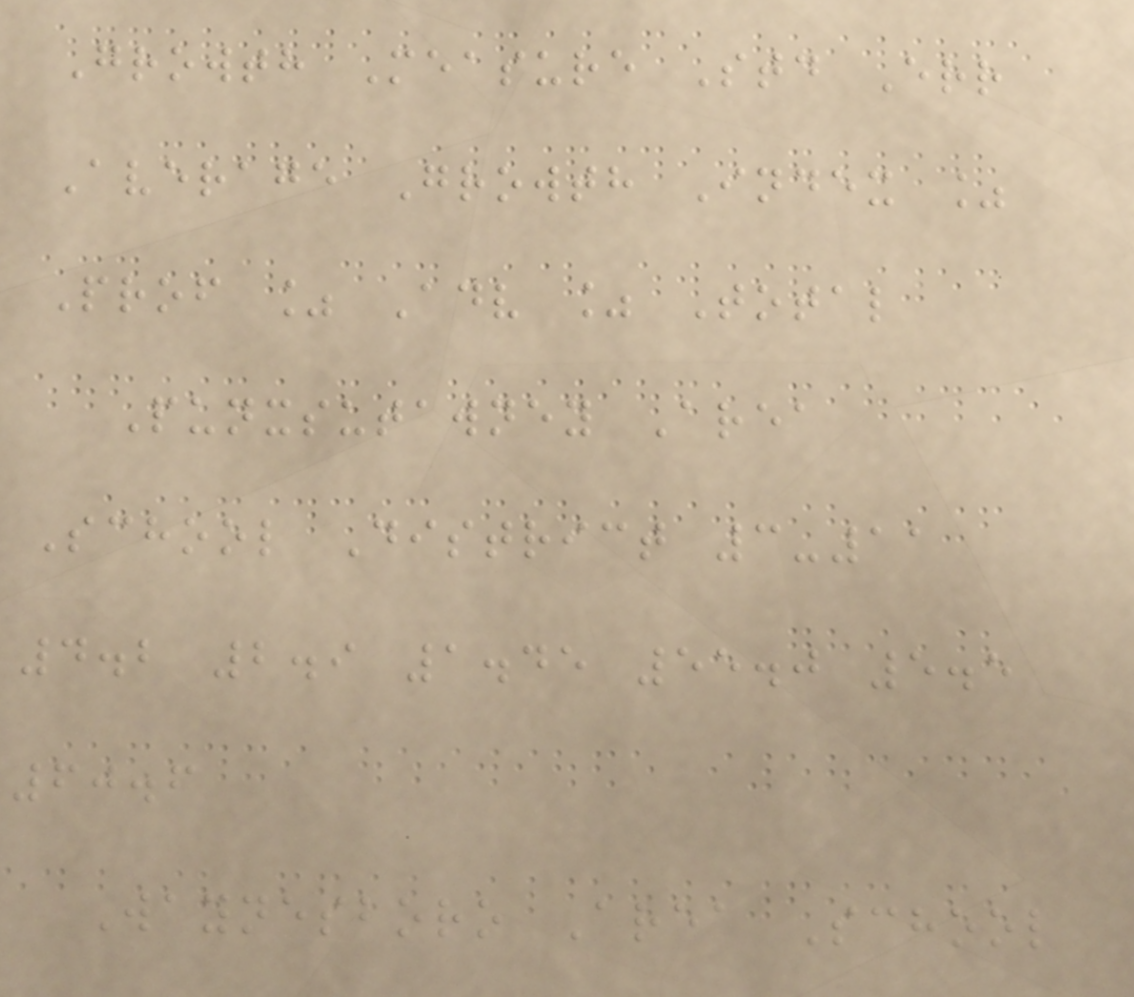Growth Measure Std Err
Average Growth Index %
Prof % Adv % Total
Punxsutawney Area
School District 3-11
4.2 2.9 1.45 55.0 5.5
60.6
Waynesboro Area School
